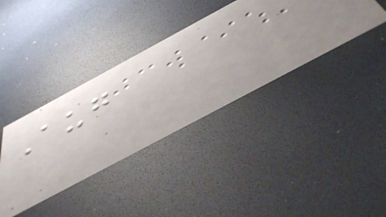Aug
